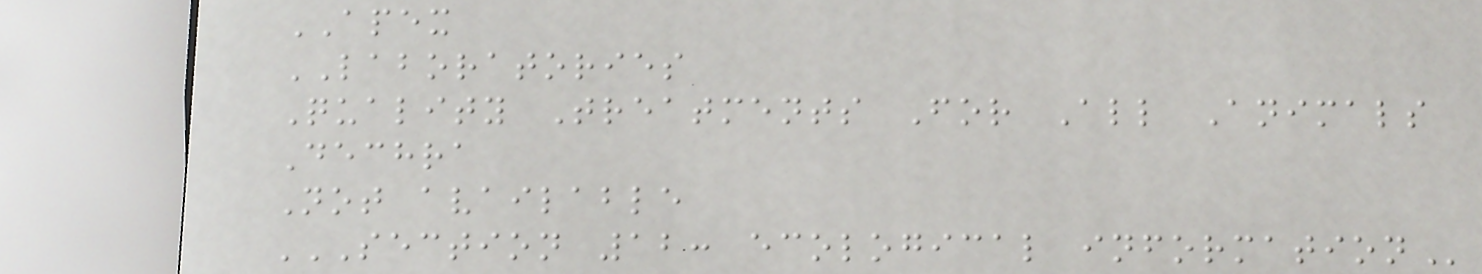APEX
LABORATORIES
Quality Treatments For All Animals
Dechra
Not available
SECTION 12: ECOLOGICAL INFORMATION
